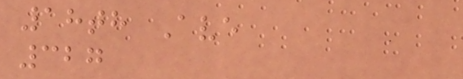18th Ave
327
